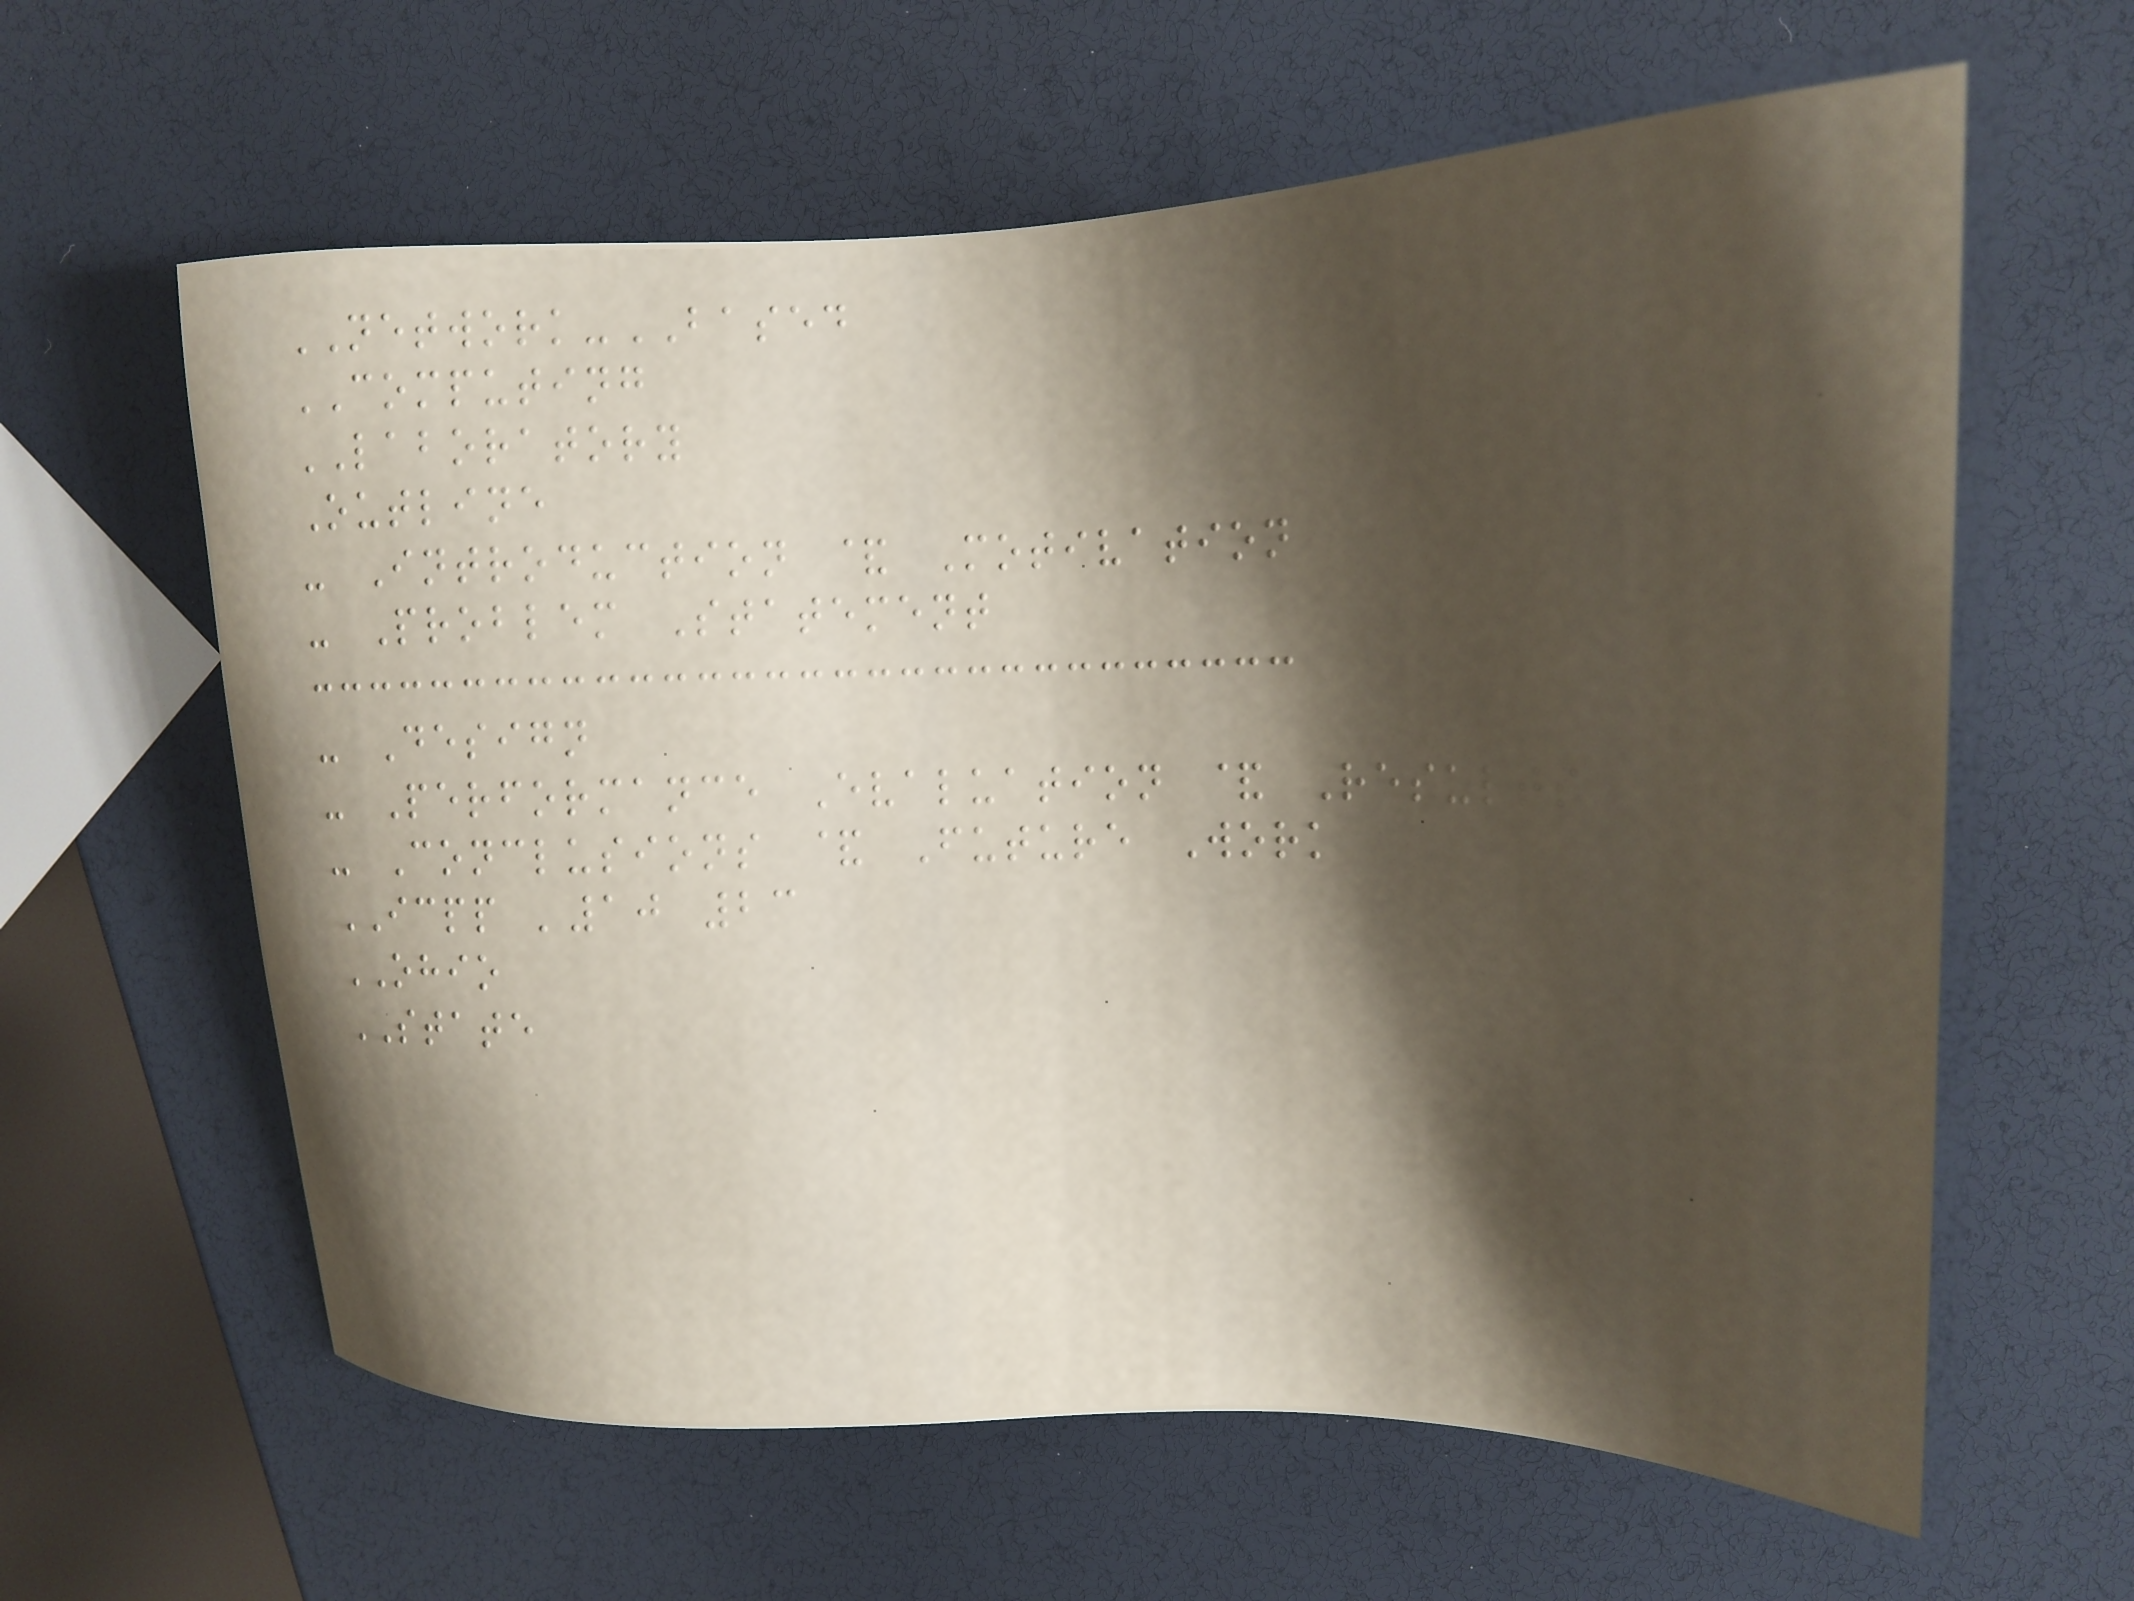NETWORK-BASED
COMPUTING
LABORATORY
Outline
- Introduction & Motivation
- Problem Statement
- Design
- Performance Evaluation & Results
- Conclusions & Future Work
ICPP '10 23
OHIO
STATE
